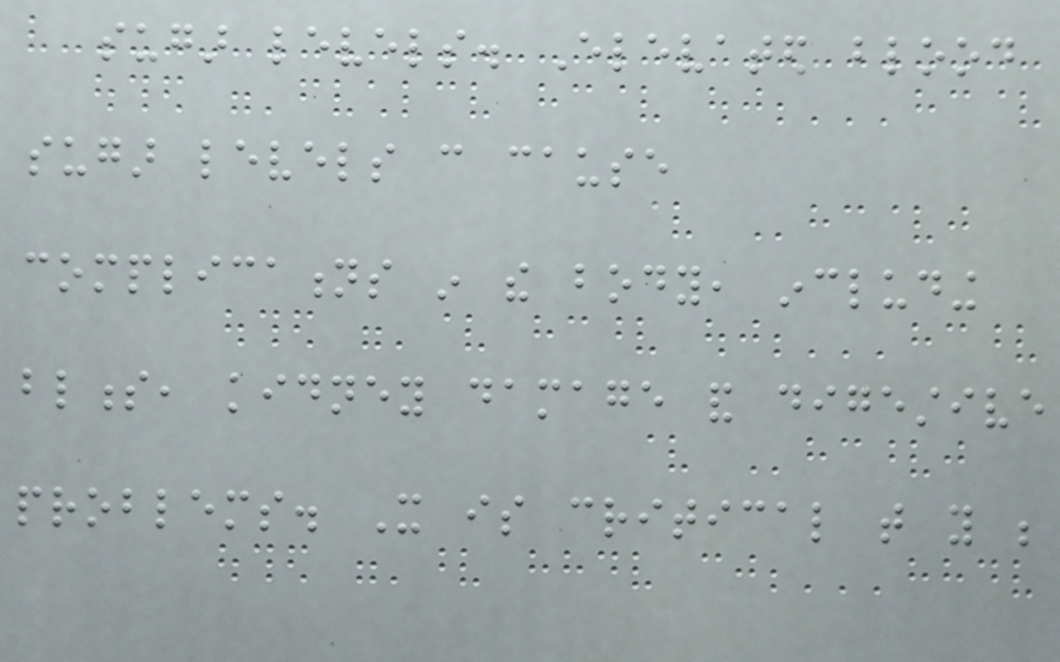sugar levels. Elevated blood
sugar levels can cause
complications in the body, including
blindness, kidney damage and digestive
problems. It is critical that you be
